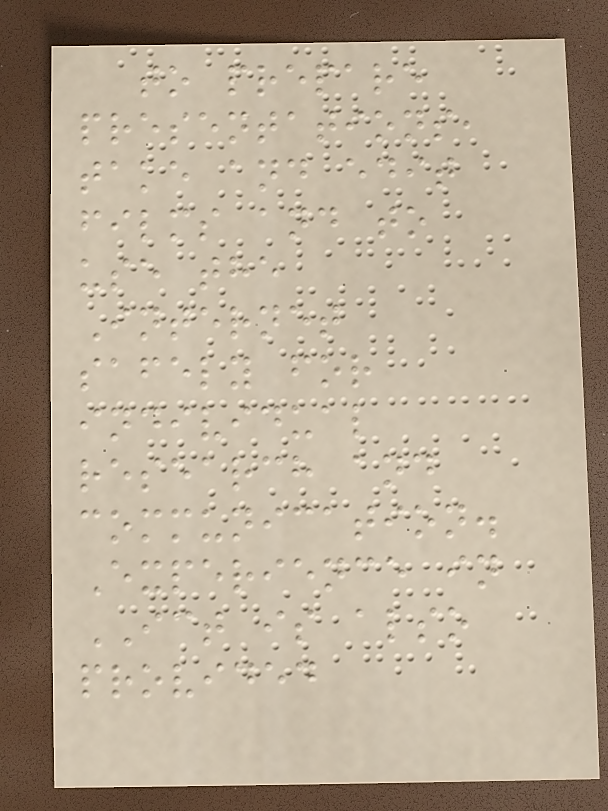to prepare
presentations,
take and edit
films and to
use the
Internet
safely for
individual
research and
communication.
Experience in
ICT is also
provided
